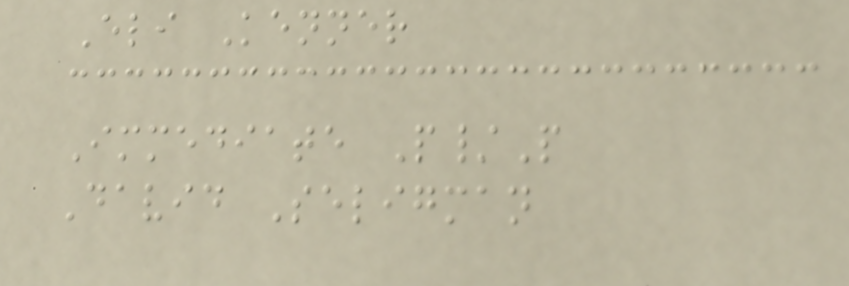Eli Kenner
Immediate P/P
David Seligman
